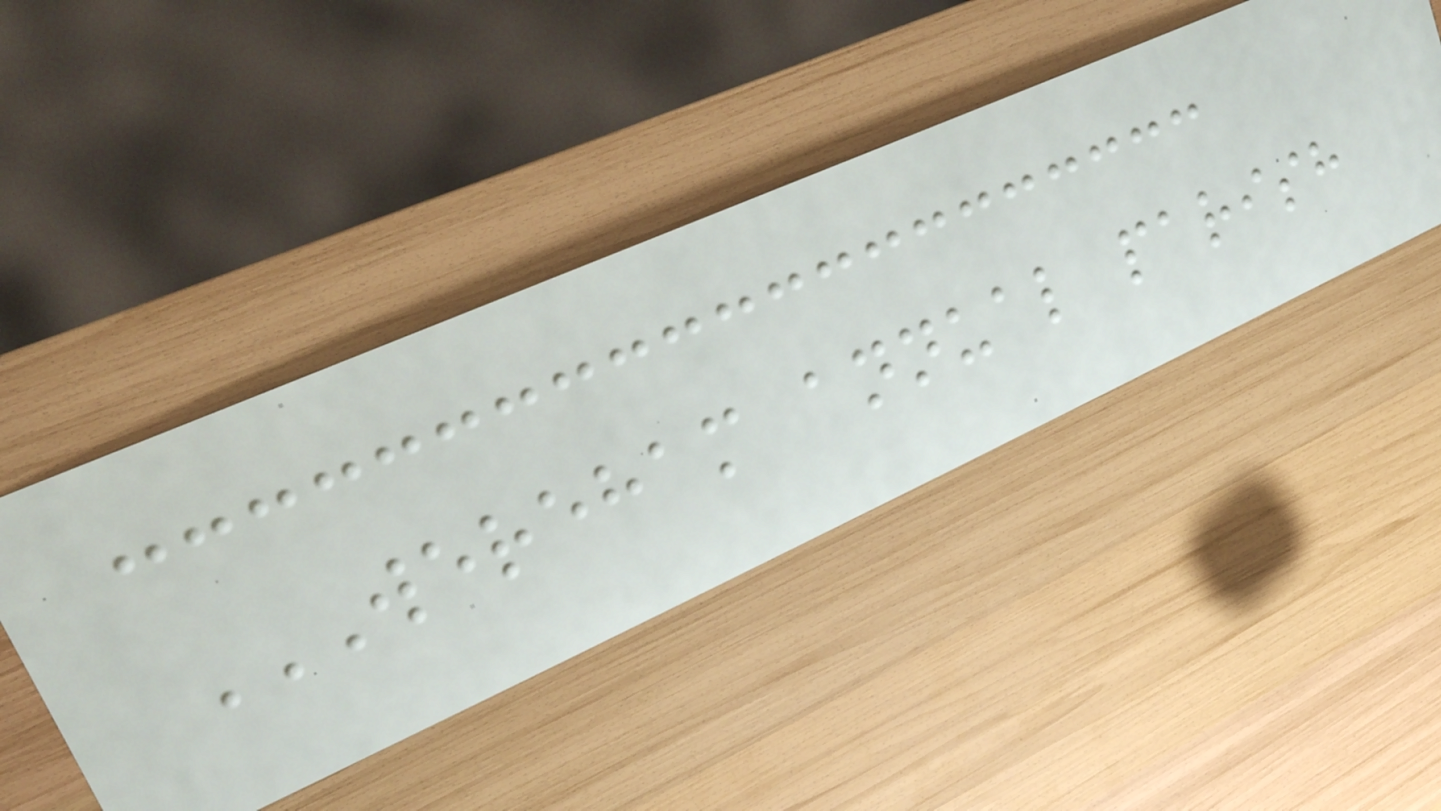WEREHAM ANNUAL PARISH
